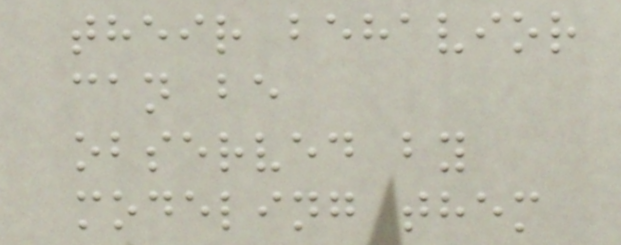their behavior
can be
observed by
modeling them
